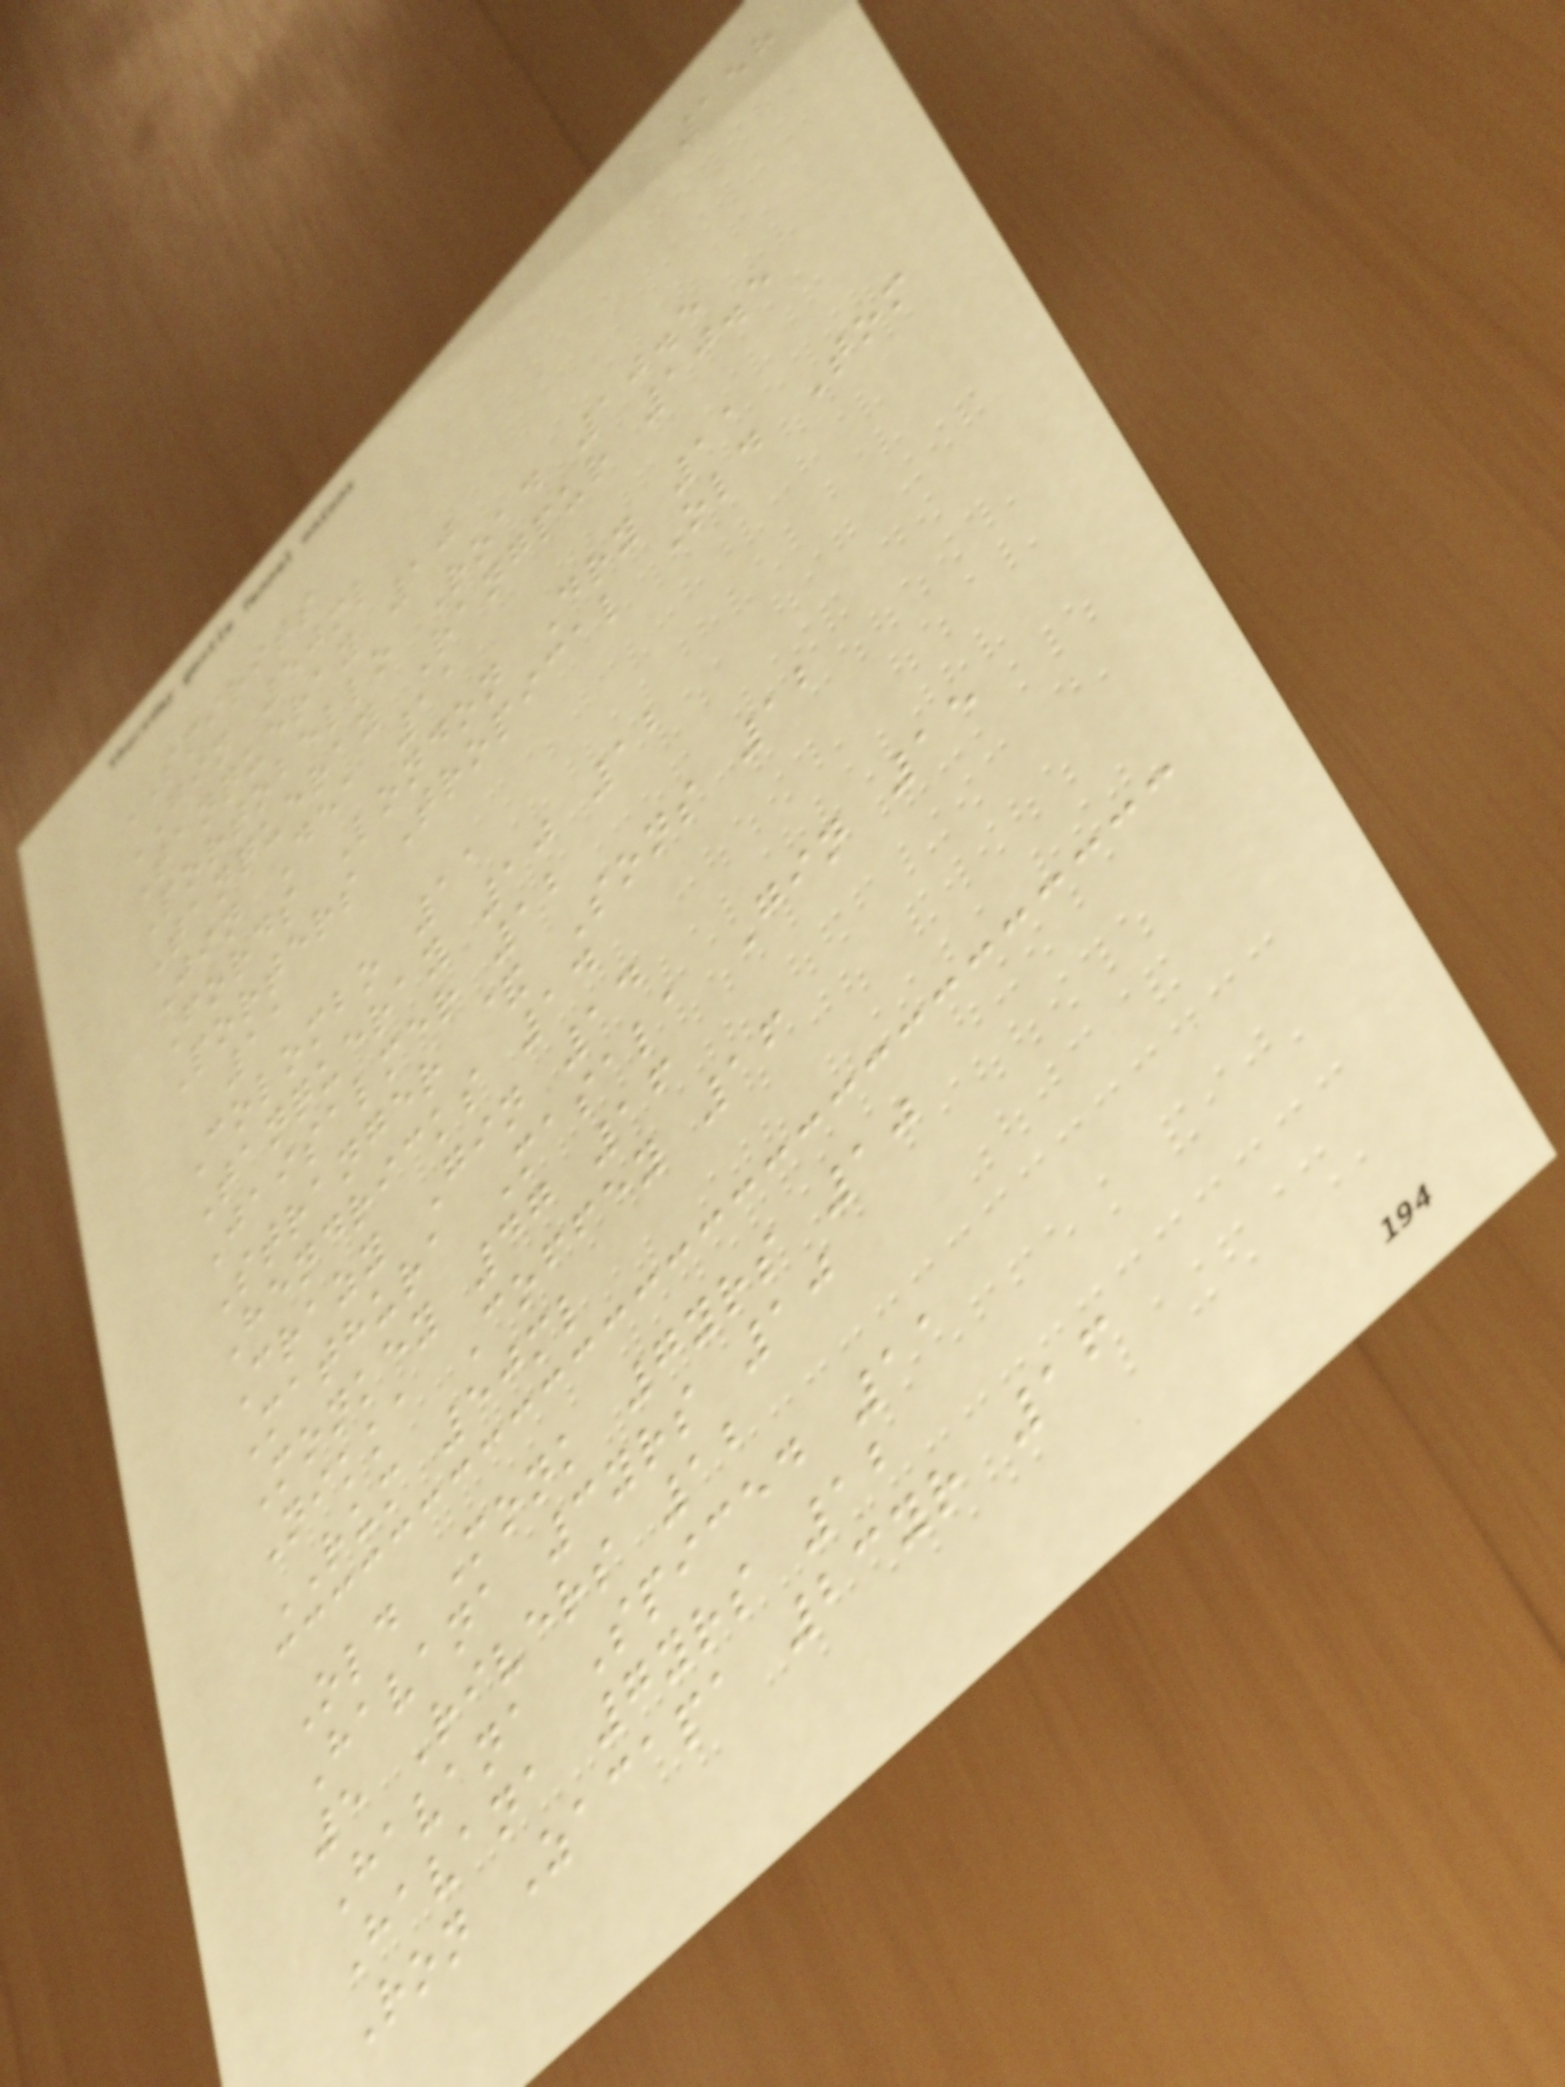158
SPIRITS
GIN 50ml
Tanqueray 10
Portobello Road 10.5
Tanqueray Rangpur 10.5
Jin Dea 11
Fords London Dry 11
Porters Tropical Old Tom
11
Colombo 11
Tanqueray 10 12
Jaisalmer 12
Stranger & Sons 12
Hendricks 14
Crazy Gin 14
Mathura Masala Gin 15
Monkey 47 16
Nikka Coffey 16
RUM 50ml
Old Monk 7yrs 10
Havana 3yrs 10
5 Rivers 12
Havana Spiced 11
Havana 7yrs 12
Ron Zacapa 23yr 16
